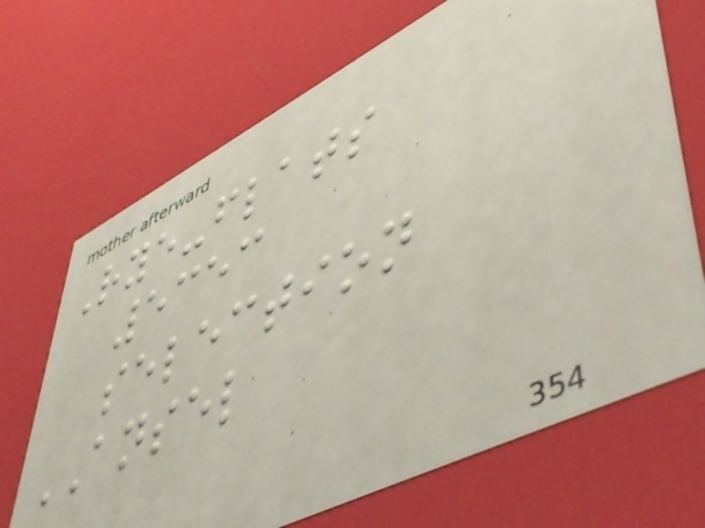Rye-flats
5353
selection
ANSEL
